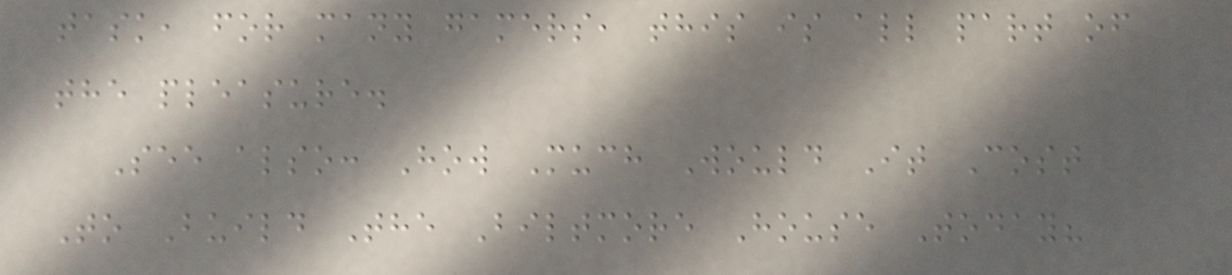task, for many gamers, this is all part of
the pleasure.
See also: How Much Would It Cost
To Build The Biltmore House Today?
